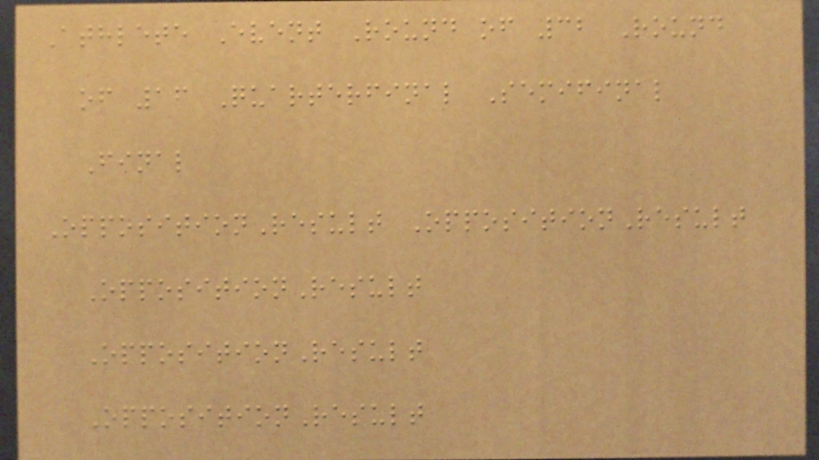Athlete Event Round of 32 Round
of 16 Quarterfinal Semifinal
Final
OppositionResult OppositionResult
OppositionResult
OppositionResult
OppositionResult
